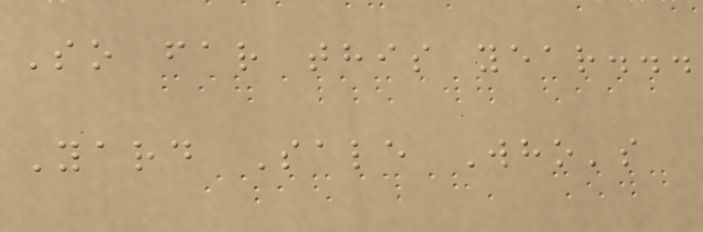So far this year...
Yard Sale Who's
